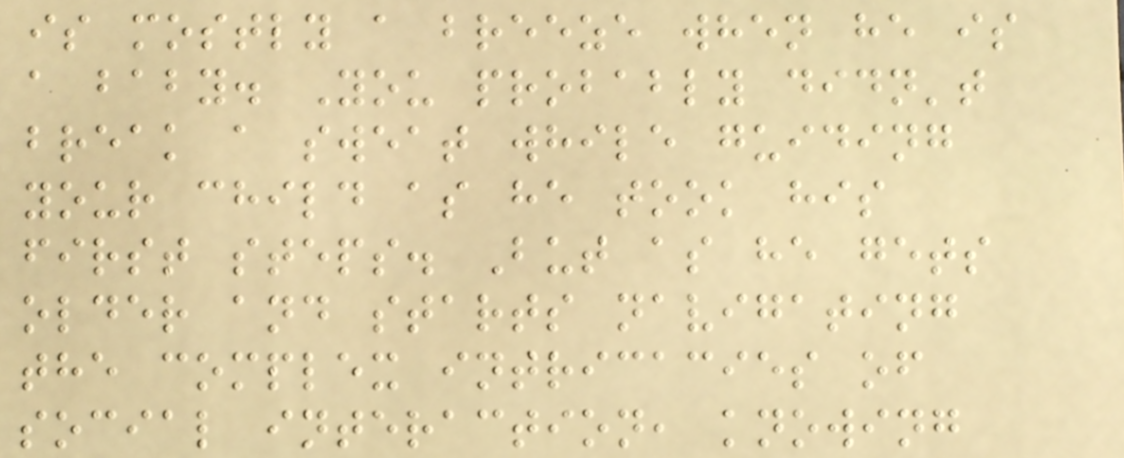is mostly a breeze when he is
a baby. You probably didn't
break a sweat while guiding
your child as he took his
first steps. But as he gets
older and starts navigating
the complex intricacies of
social interaction, knowing
